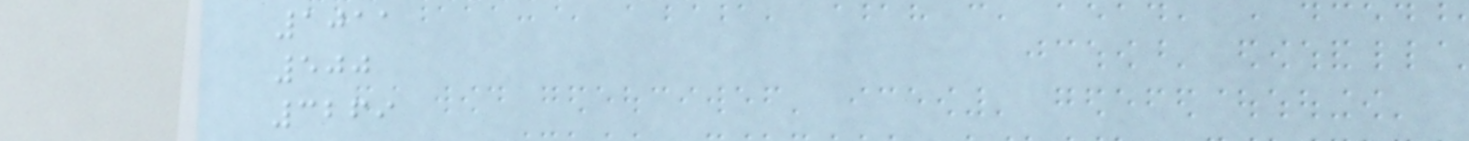1011
500
3269
